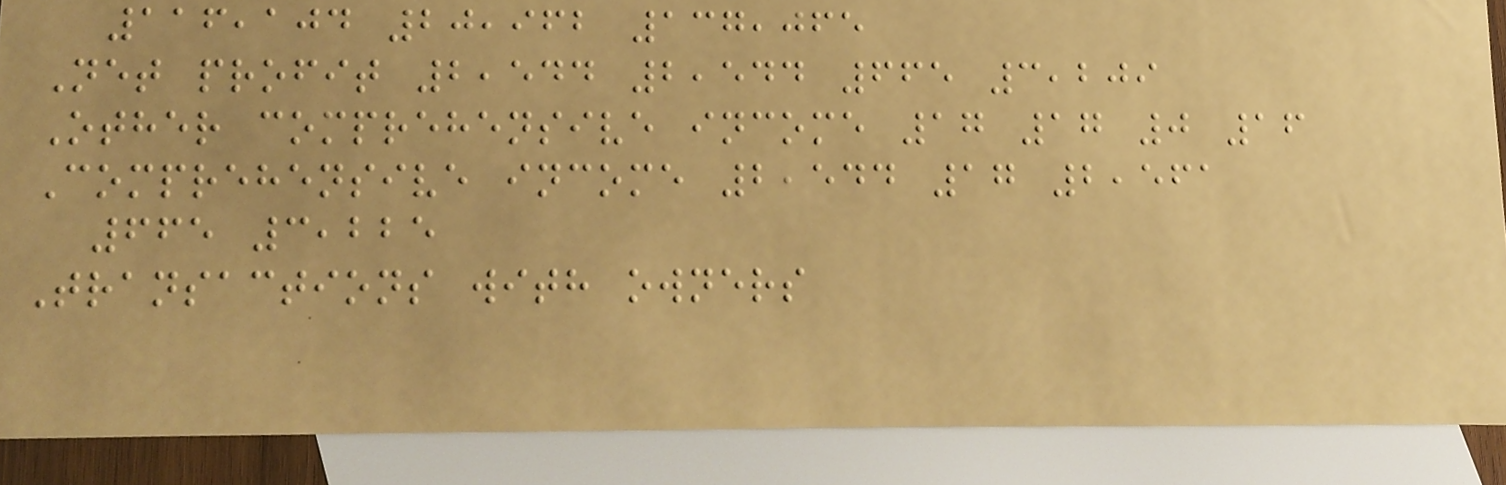116,104 20,962 137,065
Net profit 2,544 2,544 665 3,209
Other comprehensive income 17 17 0 16
Comprehensive income 2,544 17 2,561
665 3,225
Transactions with owners
